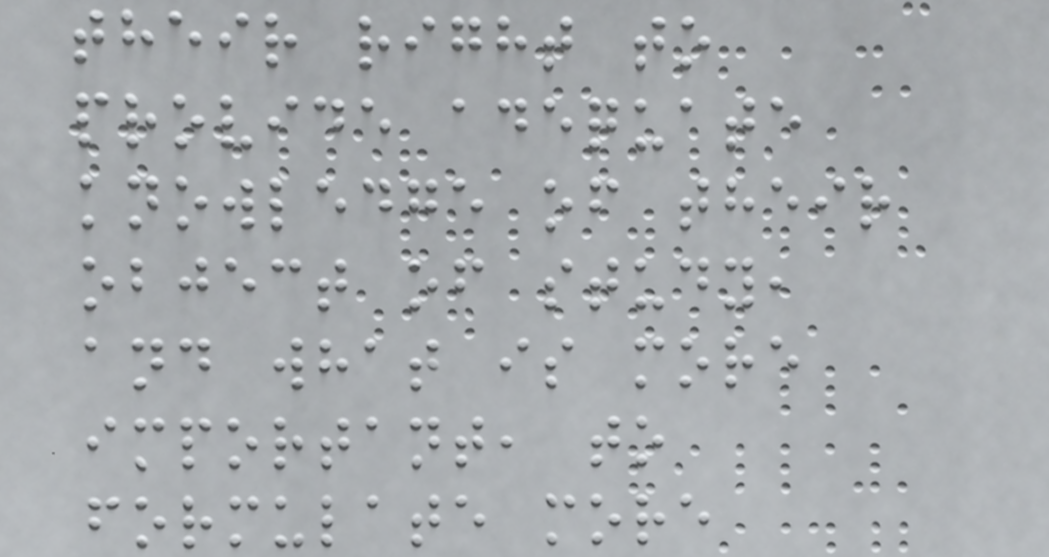their right to
provide adequate
knowledge of their
object of study,
and what is more
important, to
formulate more
